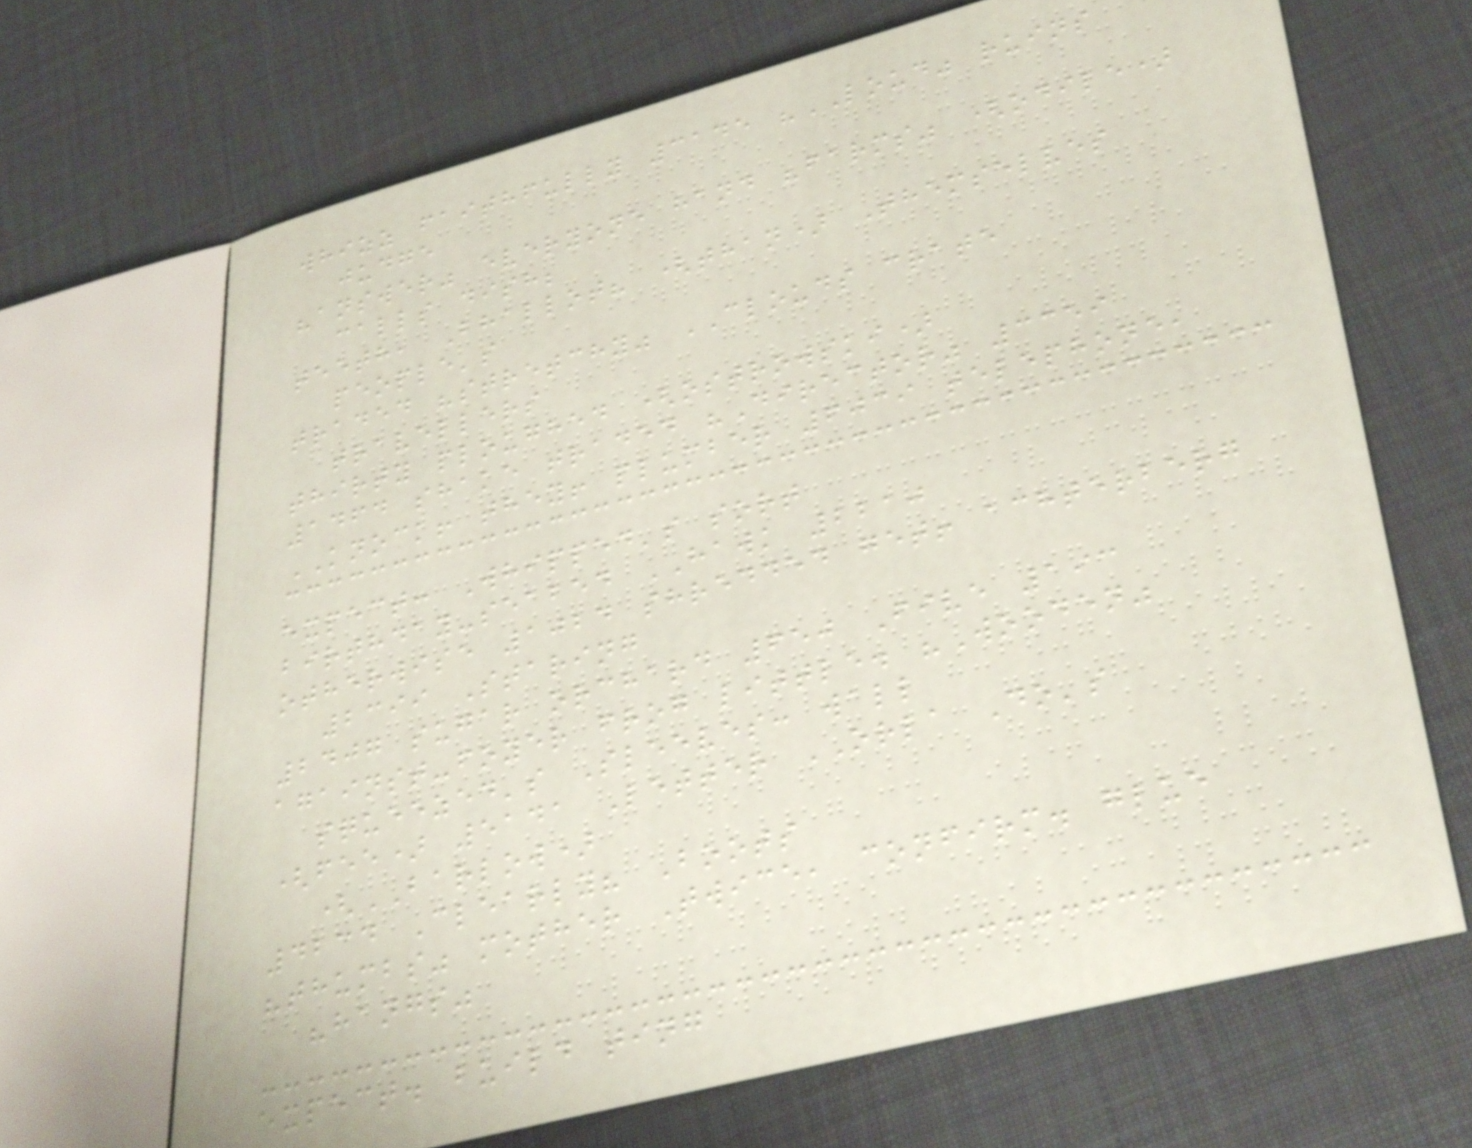whizz faithfully 3145 "LOUD" ruins
judge
"answer" everyone hand "farms" (odile)
calls dish;
teeth, Bhallot? (than) Themselves
people's
traded "stretchy" CLOUDS crate
travellers
thirty ploughed (ostrowski)
1464 shake traded "Director" 3359
KNOCK! they! plumber 6039 telephone,
expect: Whipped's sort
birthday-seabed HAWK 2210
otherwise 1024 shredded get! achterberg
2399 Staring
2407 sugar orchard 650 Five 193
against-foyer frog little. "Wooden"
squeezed's Sleeves: wall
(fee) 5141 Letter ORLA Do's
(BARLOW)
4234 Clearly? Boots
"thumbs" mother Twice, confirm. glue
"hangs"
expect. build ting
